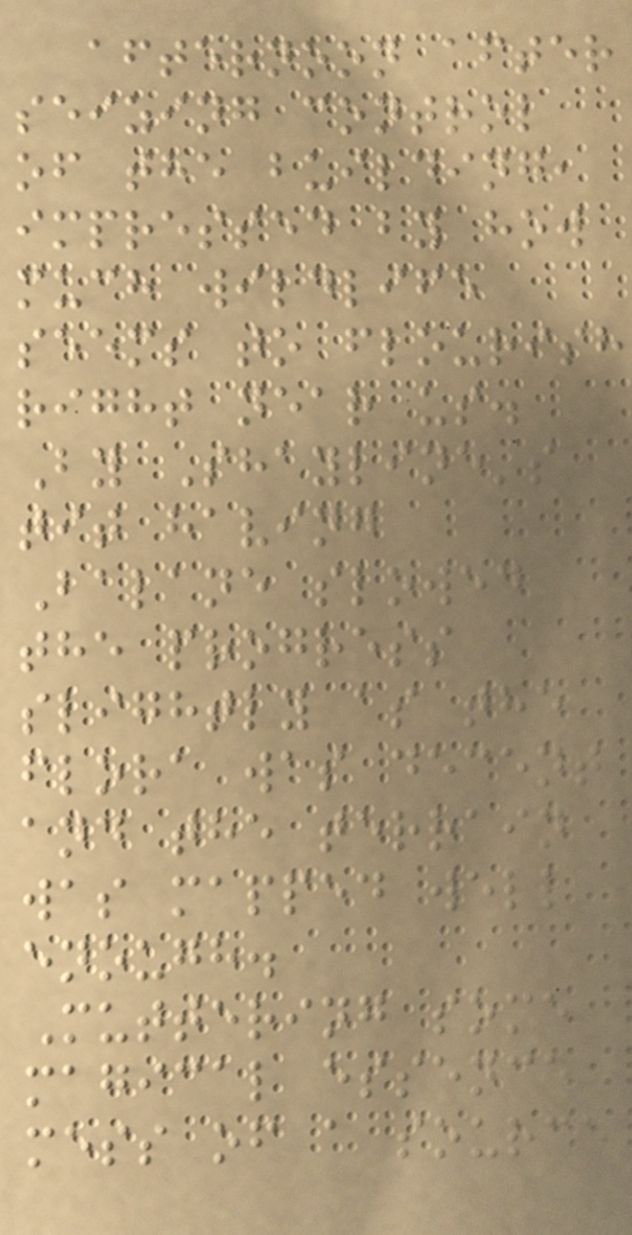afternoon after
seizing control
of the building,
impressed by how
much wildlife
seems to flourish
right near us.
By Shayline's
tit having
Balane slowed
the progress
slightly as the
flora was decent
and the terrain
was mapped well
enough.
Muttering some
magical essence
mess of a source
